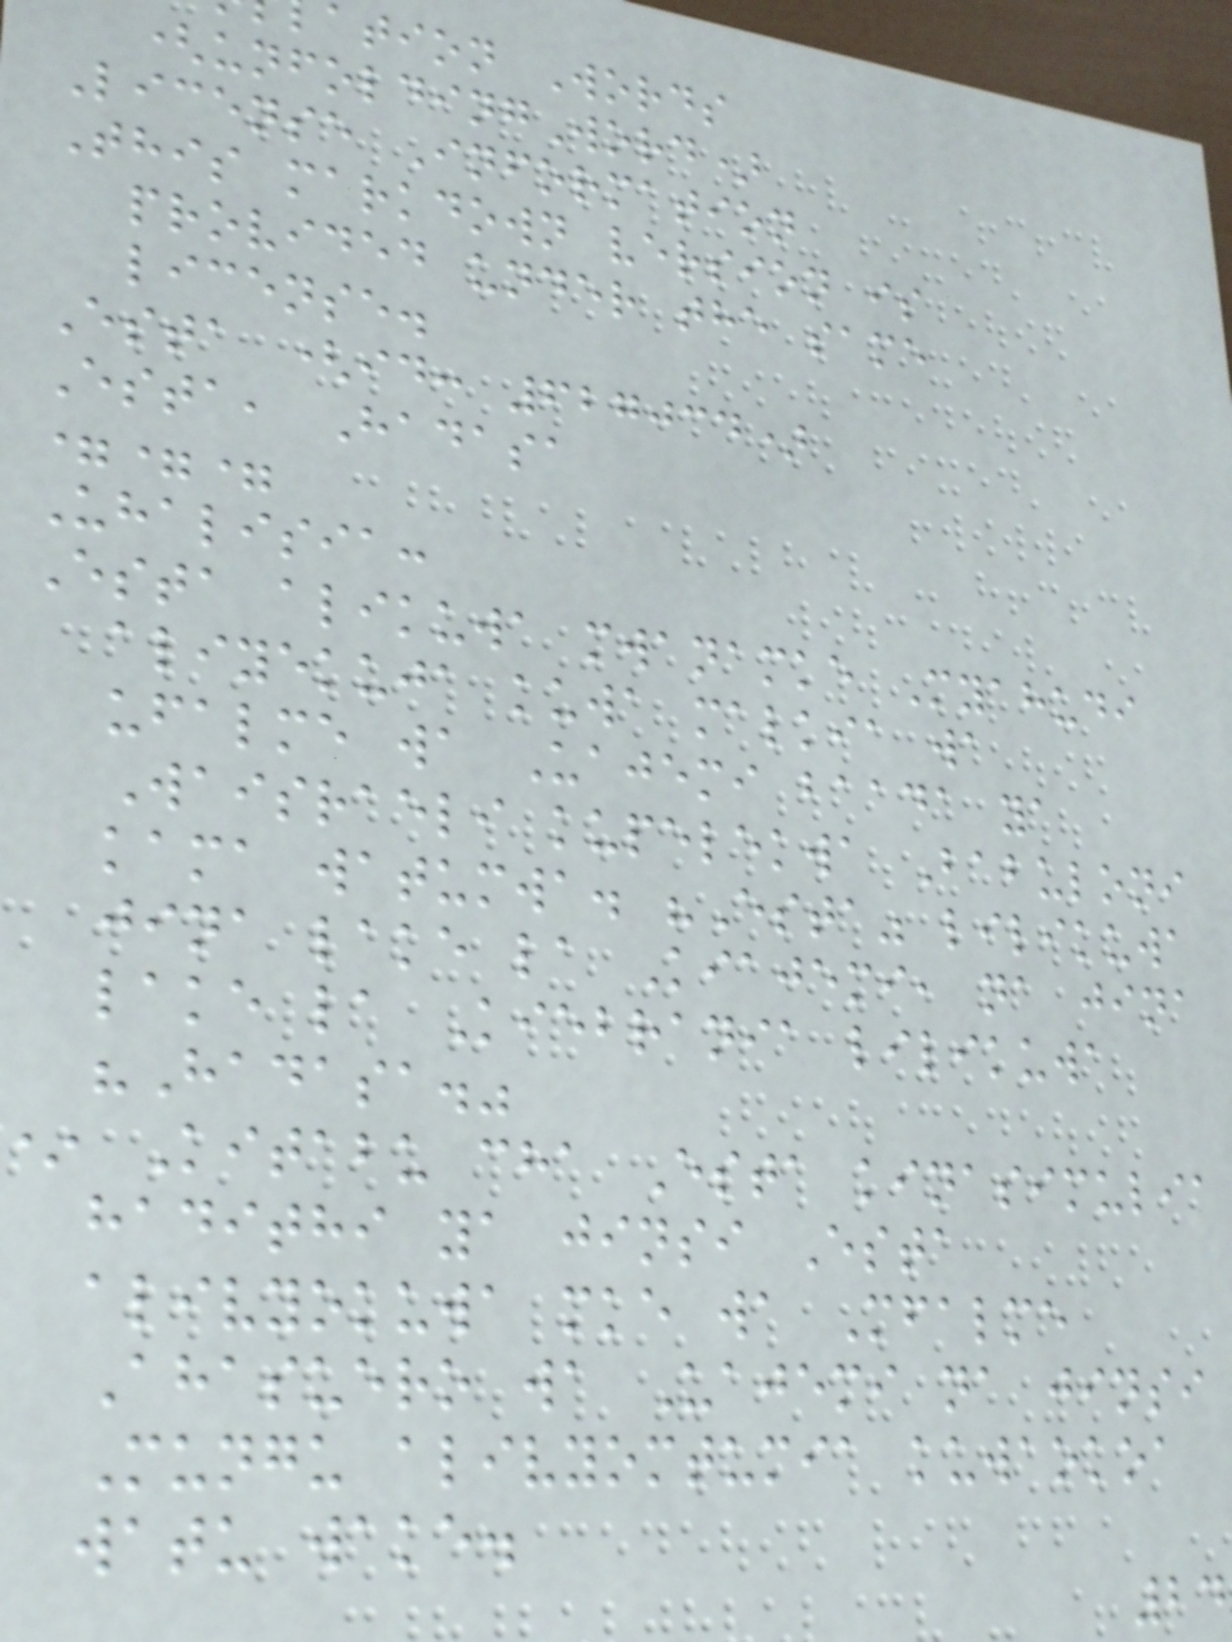ation Words
(unfoldingWord)
License Information
This markdown version is
provided under the same
license.
Esta (id: 627034)
Esta, Hadasa
===
Uhalisia:
Esta alikuwa mwanamke Myahudi
aliyekuja kuwa malkia wa
ufalme wa Uajemi baada ya
Waisraeli kupelekwa Babuloni
kama watumwa. "Esta" lilikuwa
jina lake la Kiajemi, na jina
lake la Kiebrania lilikuwa
"Hadasa."
Kitabu cha Esta kinasimulia
hadithi ya jinsi Esta
alivyokuwa mke wa Mfalme
Ahasuero wa Uajemi na jinsi
Mungu alivyomtumia kuwaokoa
watu wake.
